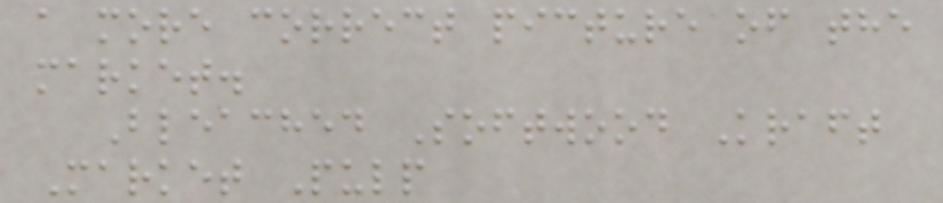a more correct picture of the
market.
Bleached Softwood Kraft
Market Pulp
